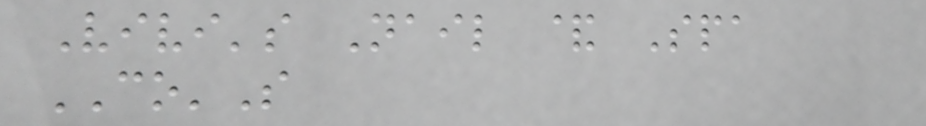Vivi's Nail & Spa
CO'S
